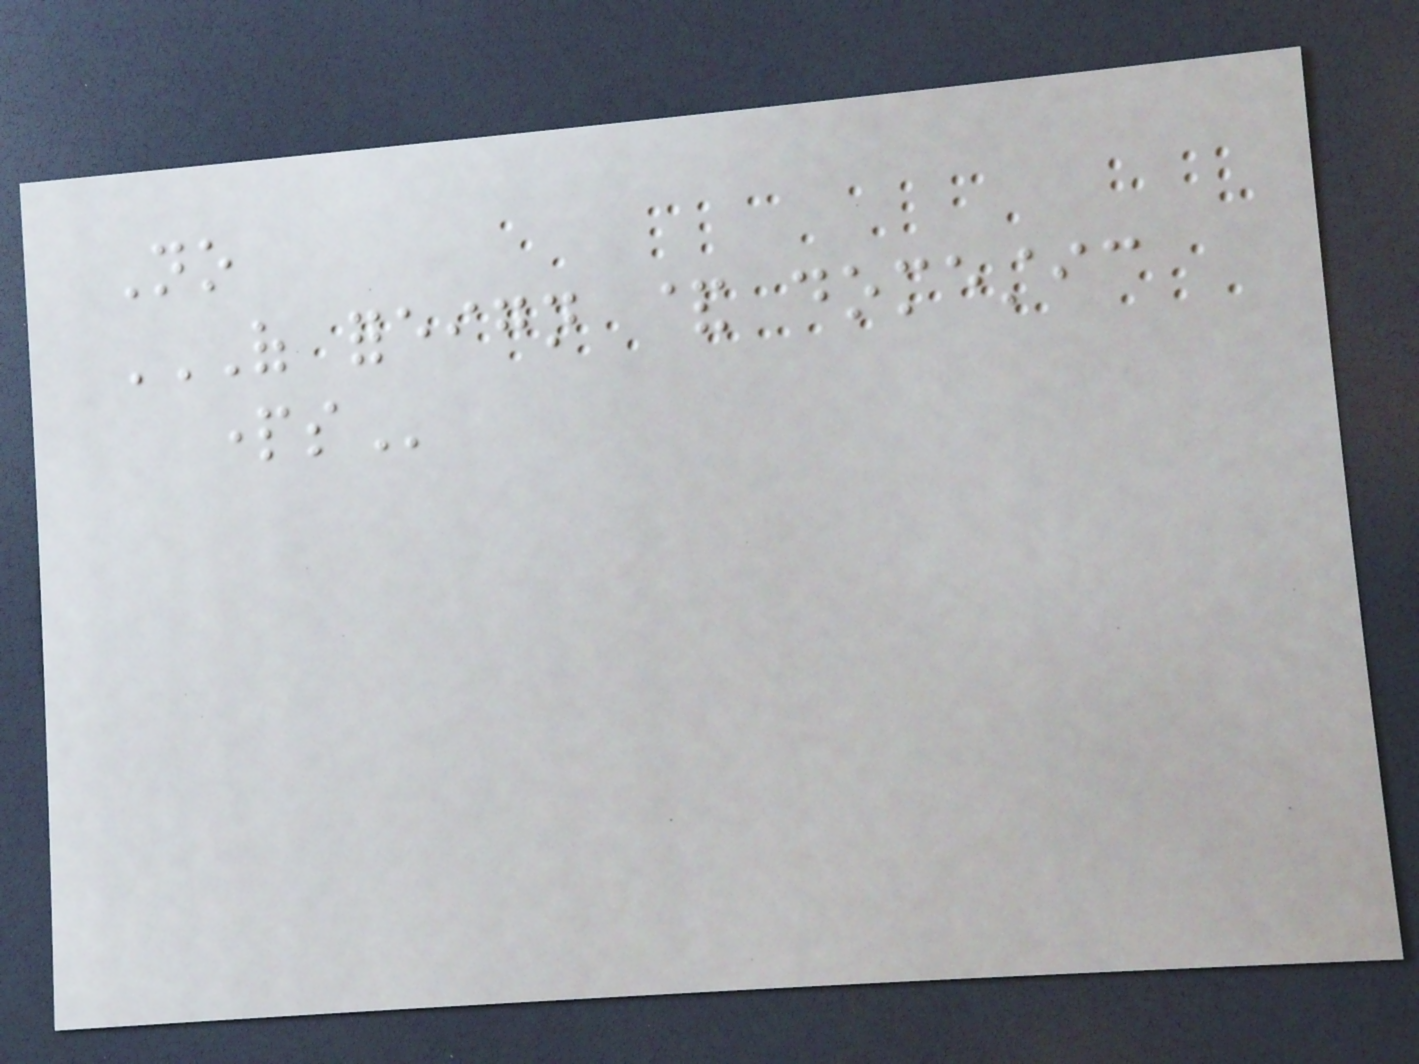No
OF FOREIGN & DOMESTIC
PARTS
